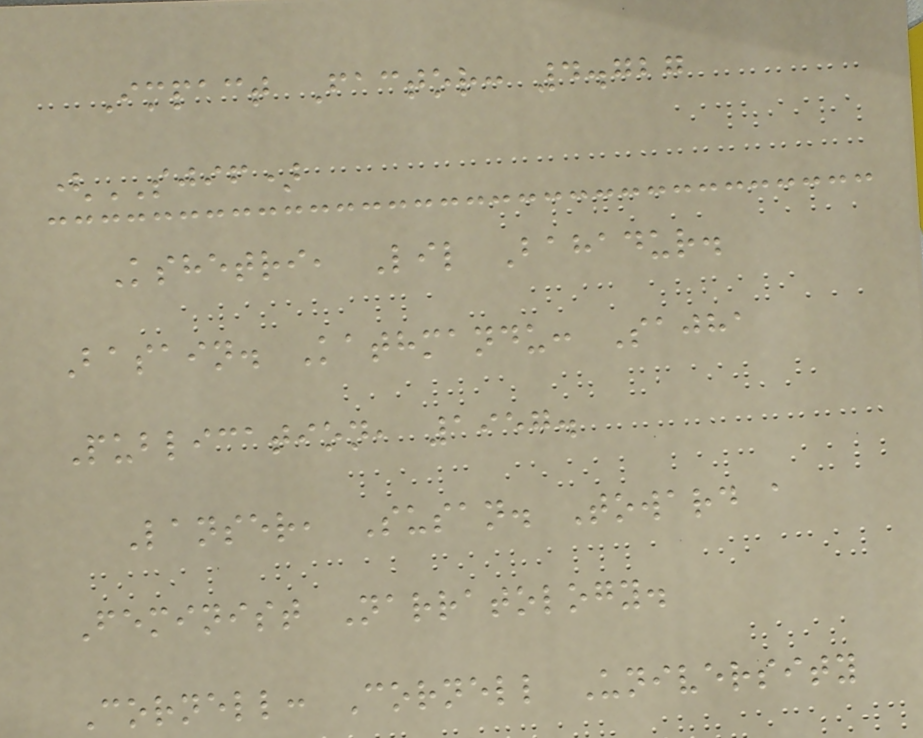Impact Factor: 4.727
(SJIF)
Kshetri, Lil Bahadur.
Basain. Kathmandu: Sajha
Publication, 1957.
Lanser, Susan. Toward a
Feminist Narratology.
Cornell: Cornell University
